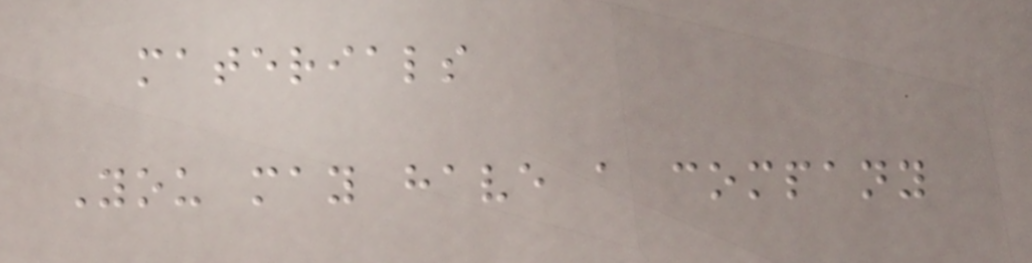materials
You may have a company
